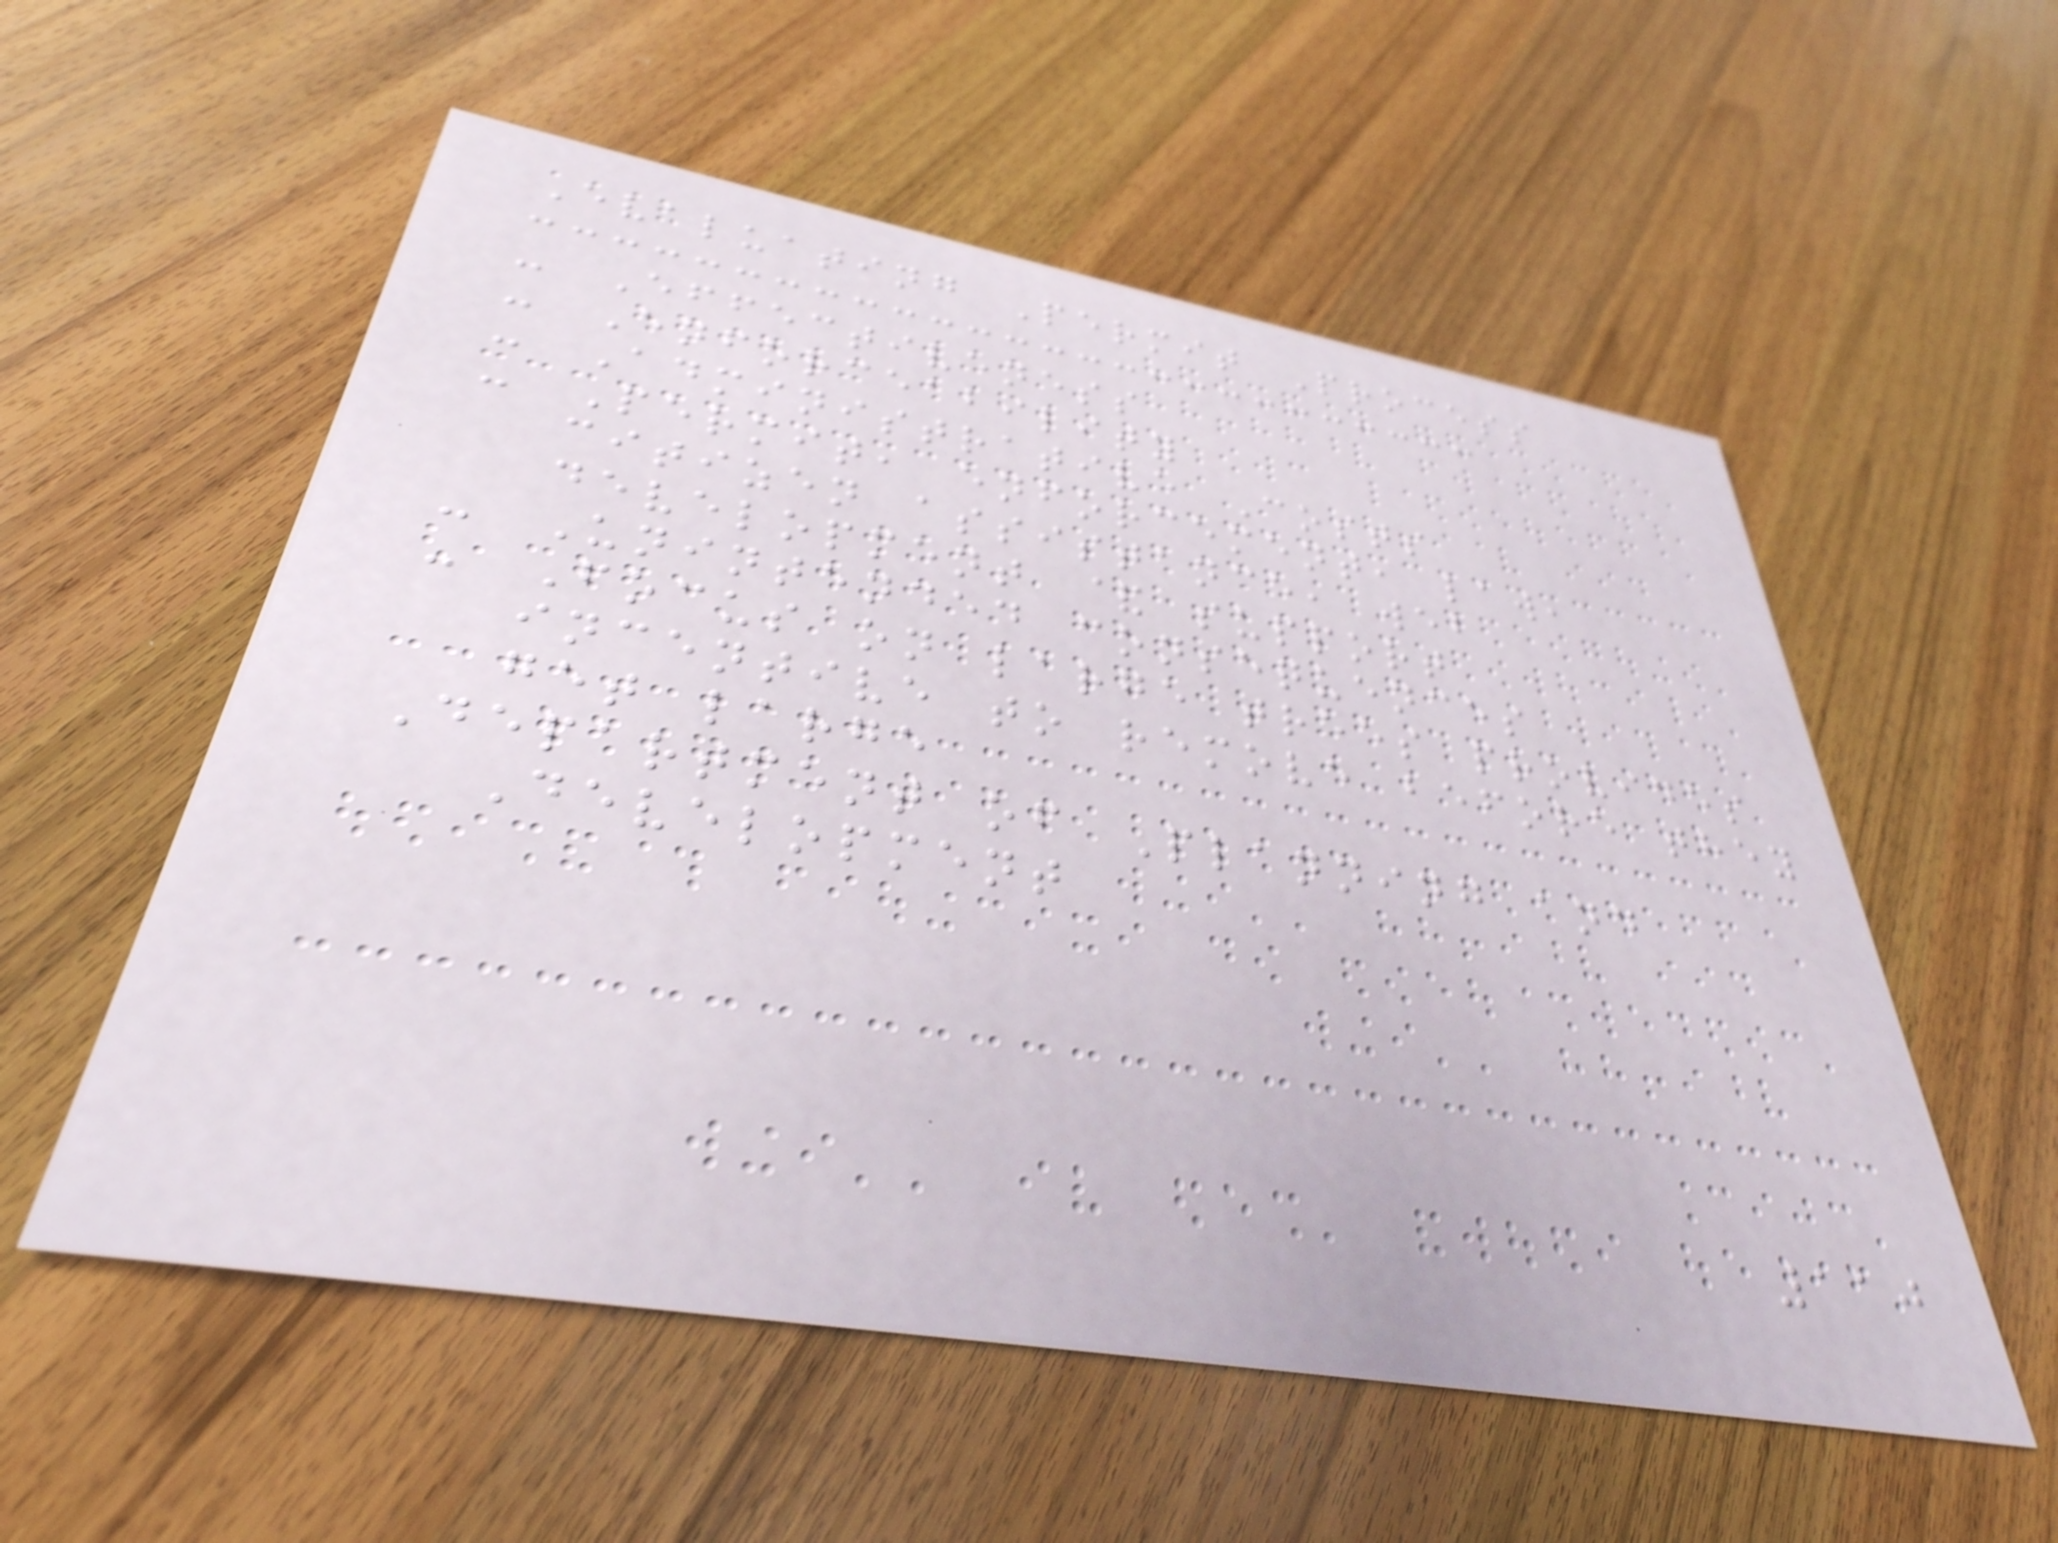Evaluating Permit Process
- Effectiveness
- Enforceability
- Administrative Costs
- Permit, enforcement, law,
citizen assistance, web
development & support
- Unintended consequences
- Focus on large trees provides
incentive to remove before they
get large
Department of Planning and
Development
110
